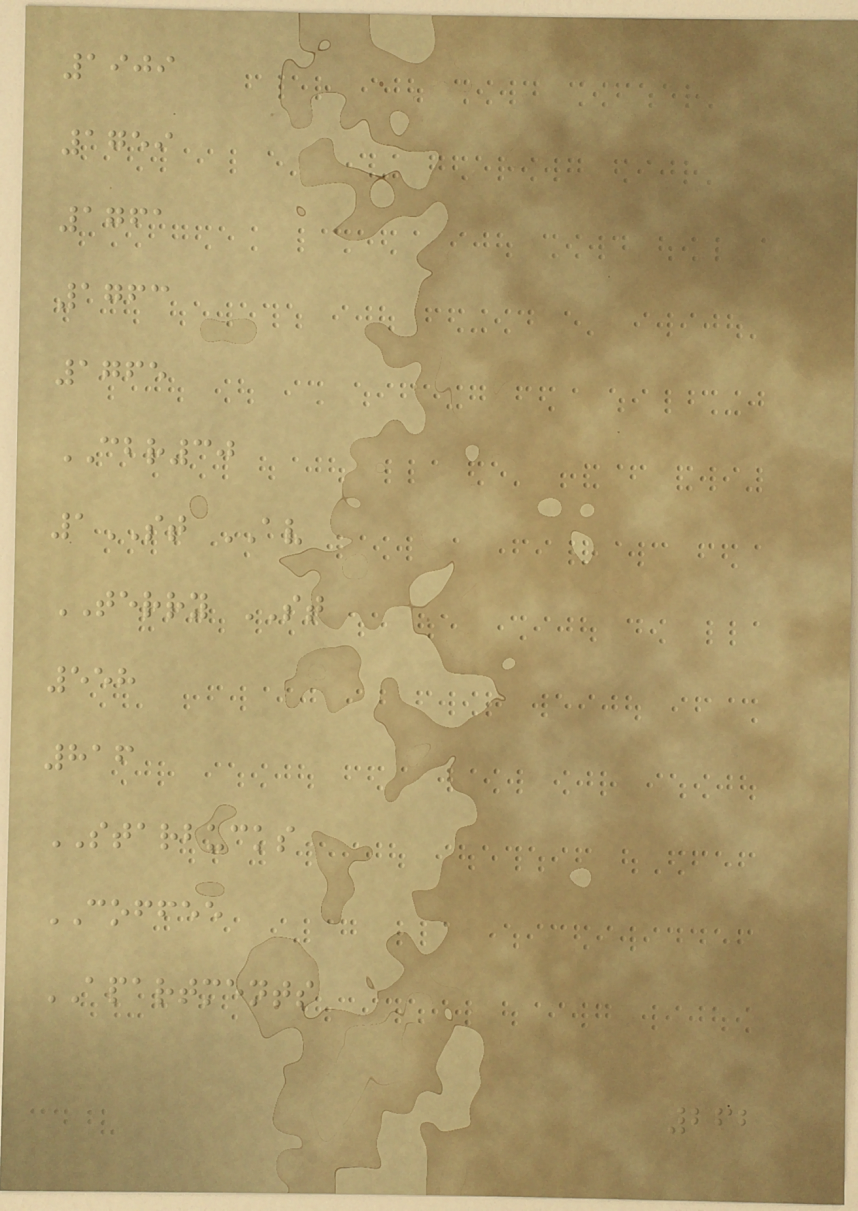1909
1759
1761
1763
1765
CBR30
1ST AV
TERRY ST
558
816
STARBUCKS
COFFEE
APARTMENTS
262
